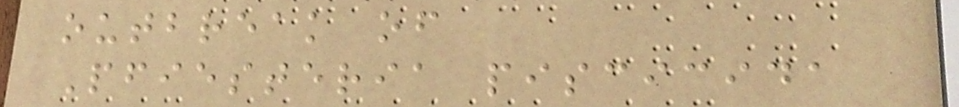outbreak of
Pfiesteria piscicida
